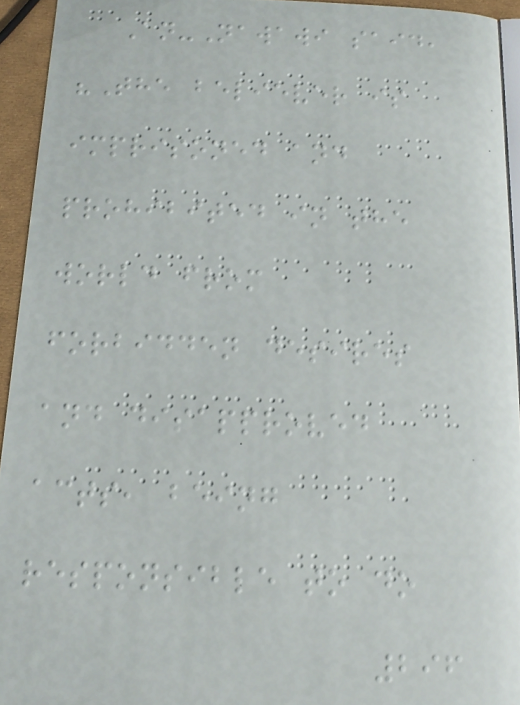An-Nawawi said,
"The believer is
imprisoned and
prohibited in the
world from
forbidden desires
and disapproved
acts, being
responsible to do
296
